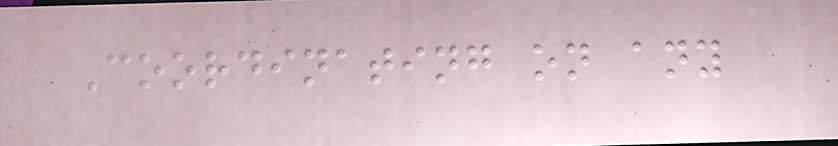Coordinating on any
